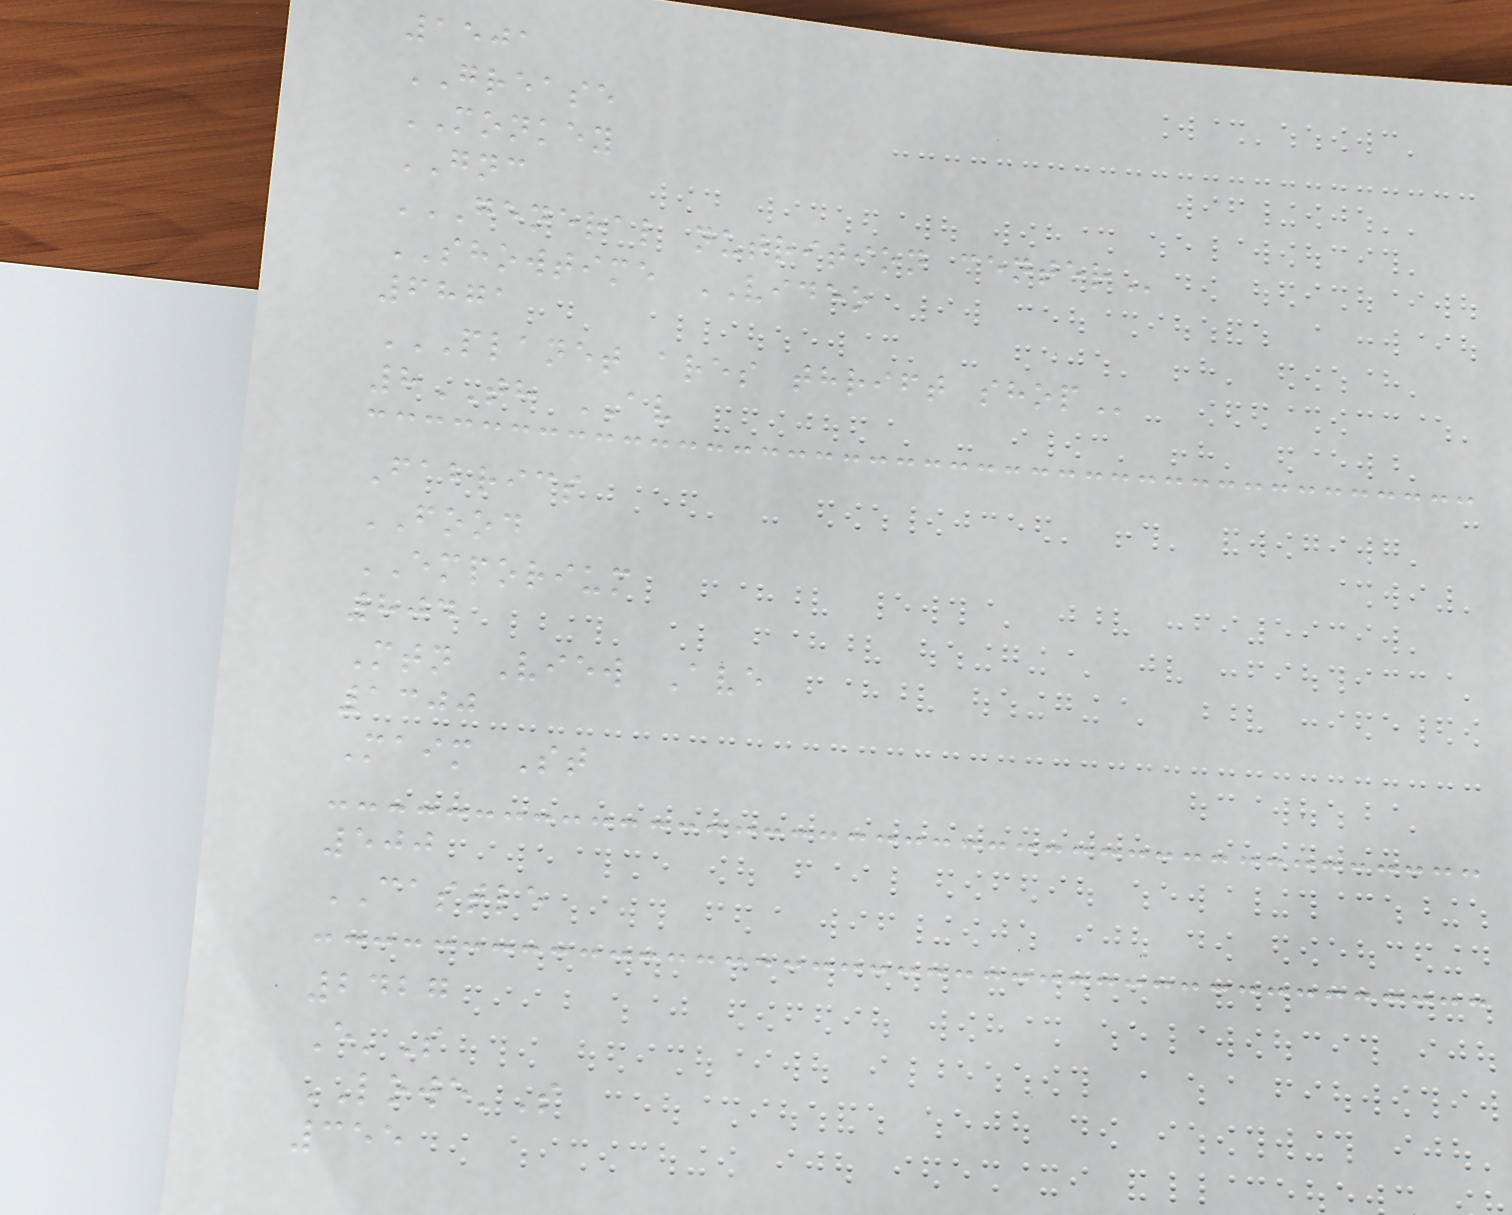1501
GREASE
MONKEY
GNC
GENERAL NUTRITION CENTER
SHOWTIME VIDEO
6871
PLANET ARES THRIFT SHOP
8TH AV
Fabrics
FOOD
EMPORIUM
804
Mtn View Ave
1300
Maim St
500
CASTLE
2427
E'S
LOWE'S
355
